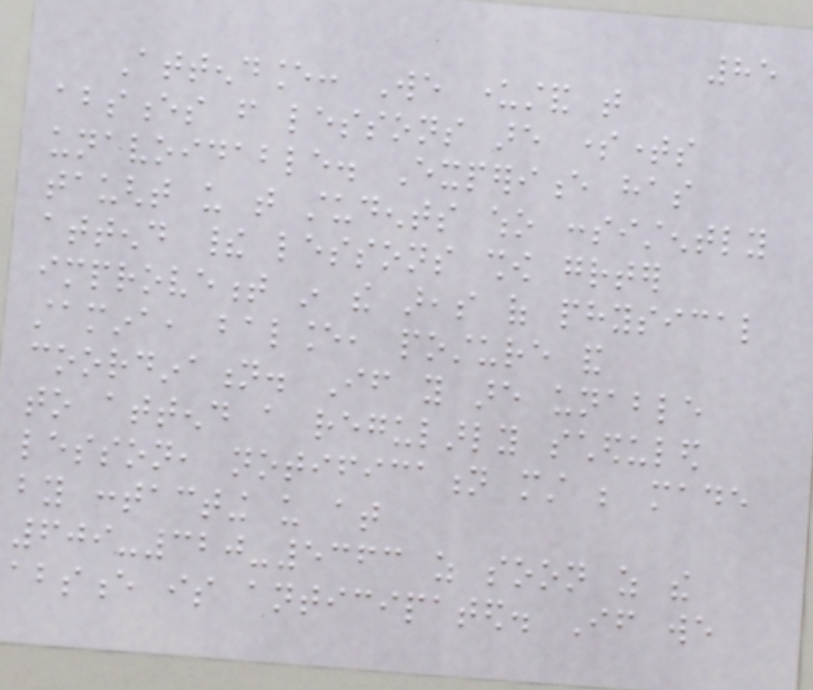85
Attendance: We understand that
absences from lessons are sometimes
unavoidable. Experience has
taught us that students who consistently
attend their lessons show greater
improvement in the areas of physical
stamina, balance, posture and
coordination. If you are unable
to attend a regularly scheduled
lesson, notification must be made
by contacting us at
609-320-5363 as soon as the
absence is anticipated. If we
